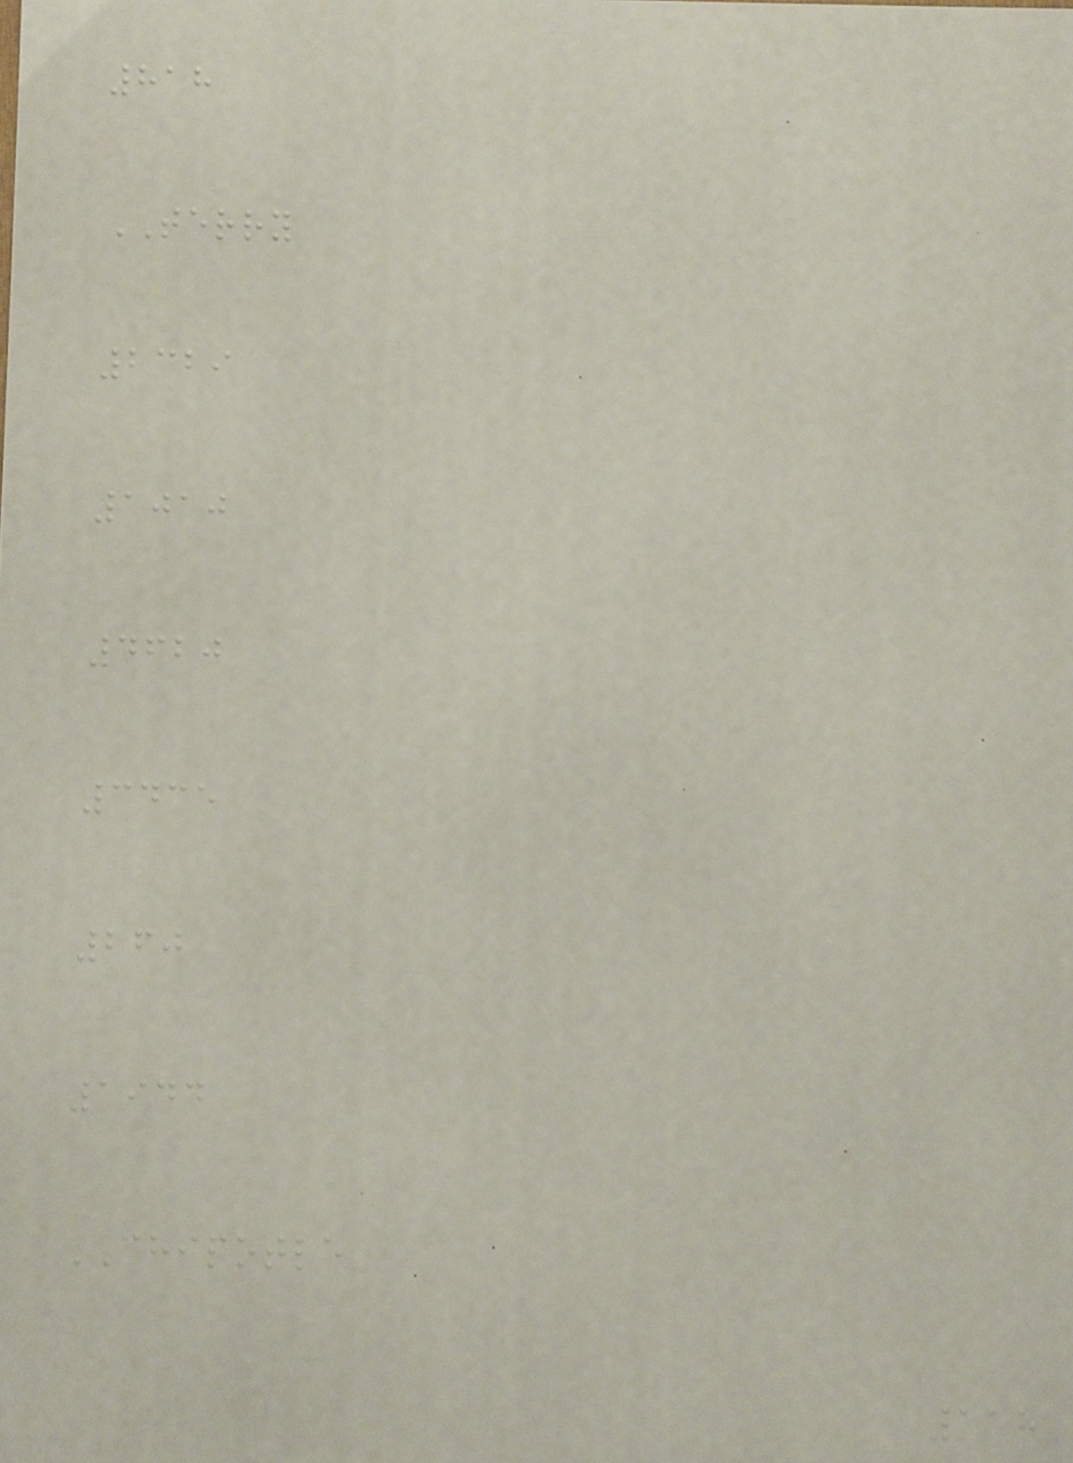818
TERRY
2329
1010
4620
3435
260
1944
CHIPOTLE
118
